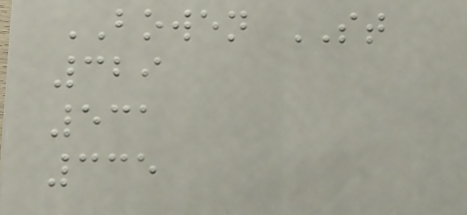BOWEN ST
329
531
335
